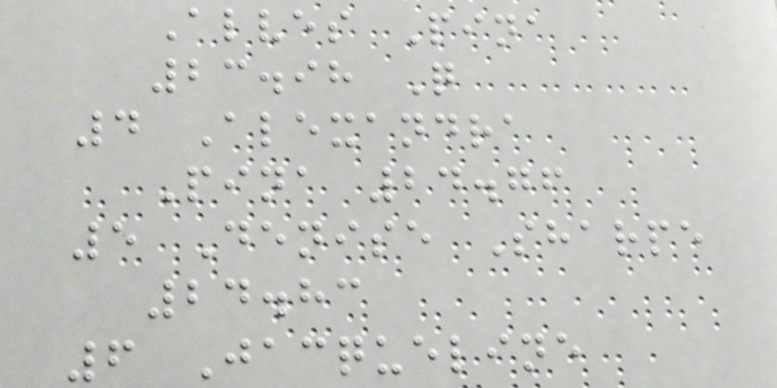Alves Pina
23.98 Q
4 Alexandra
Pina 24.76
5 Denise Sharpe
24.83
6 Jacqueline
